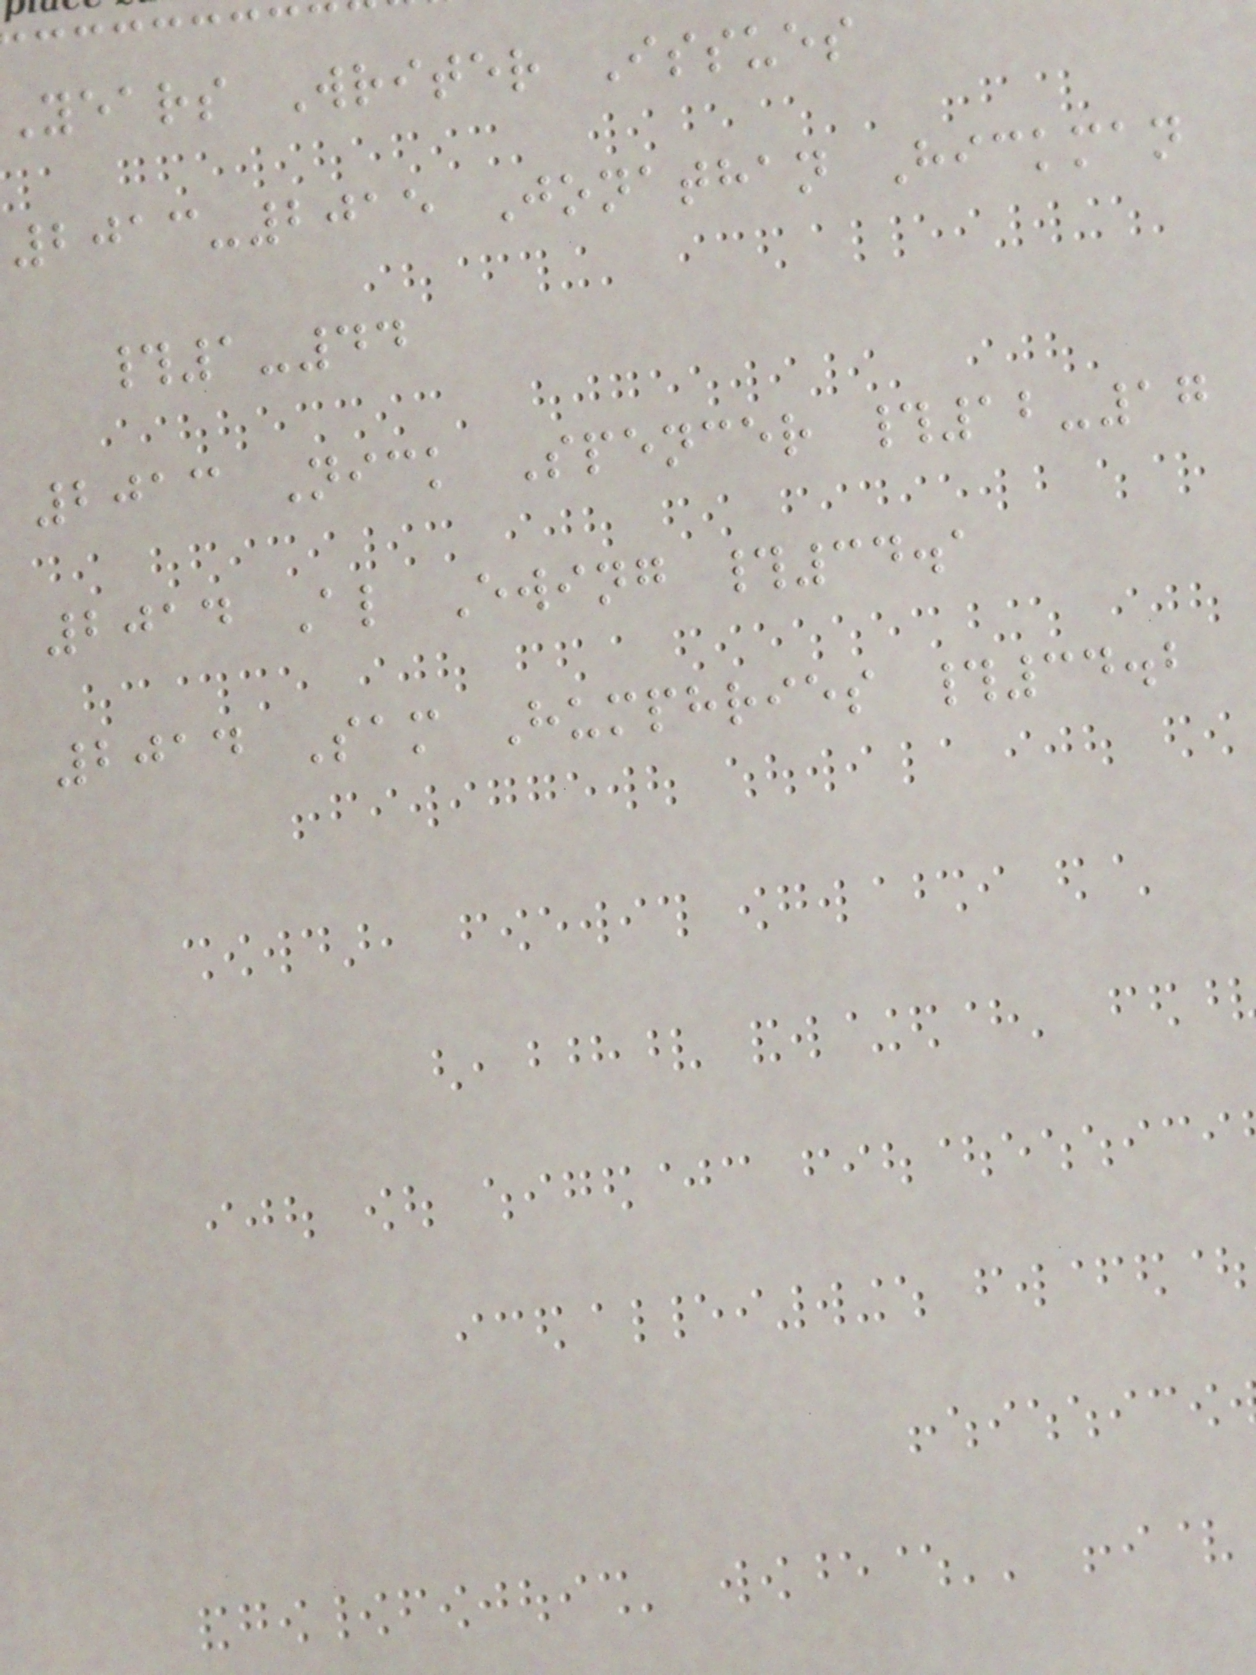Years Writer Issues
2013-2015 Jonathan Hickman
#1-44
2013 Nick Spencer #12-17
2014 Al Ewing #34.1
2014 Sam Humphries #34.2
